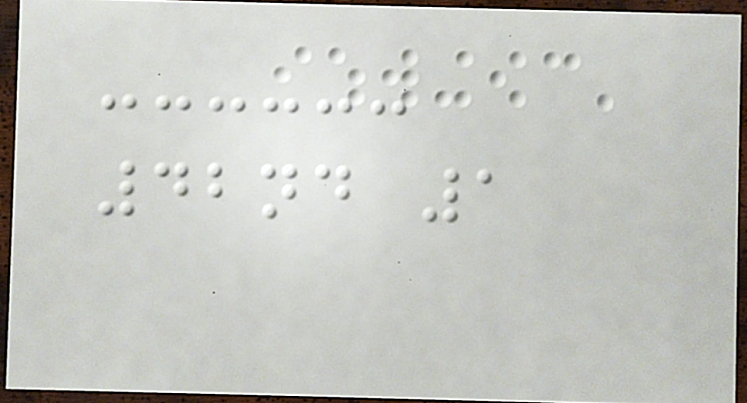42nd 1
